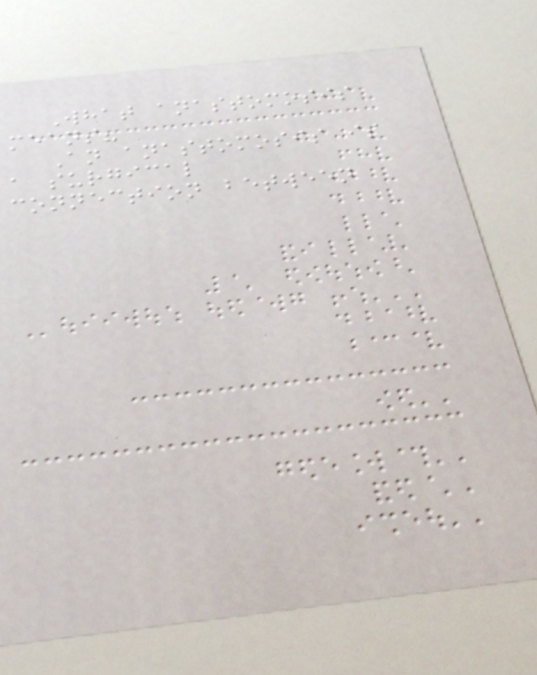What anastomosis
means?
An anastomosis is
a surgical
connection between
